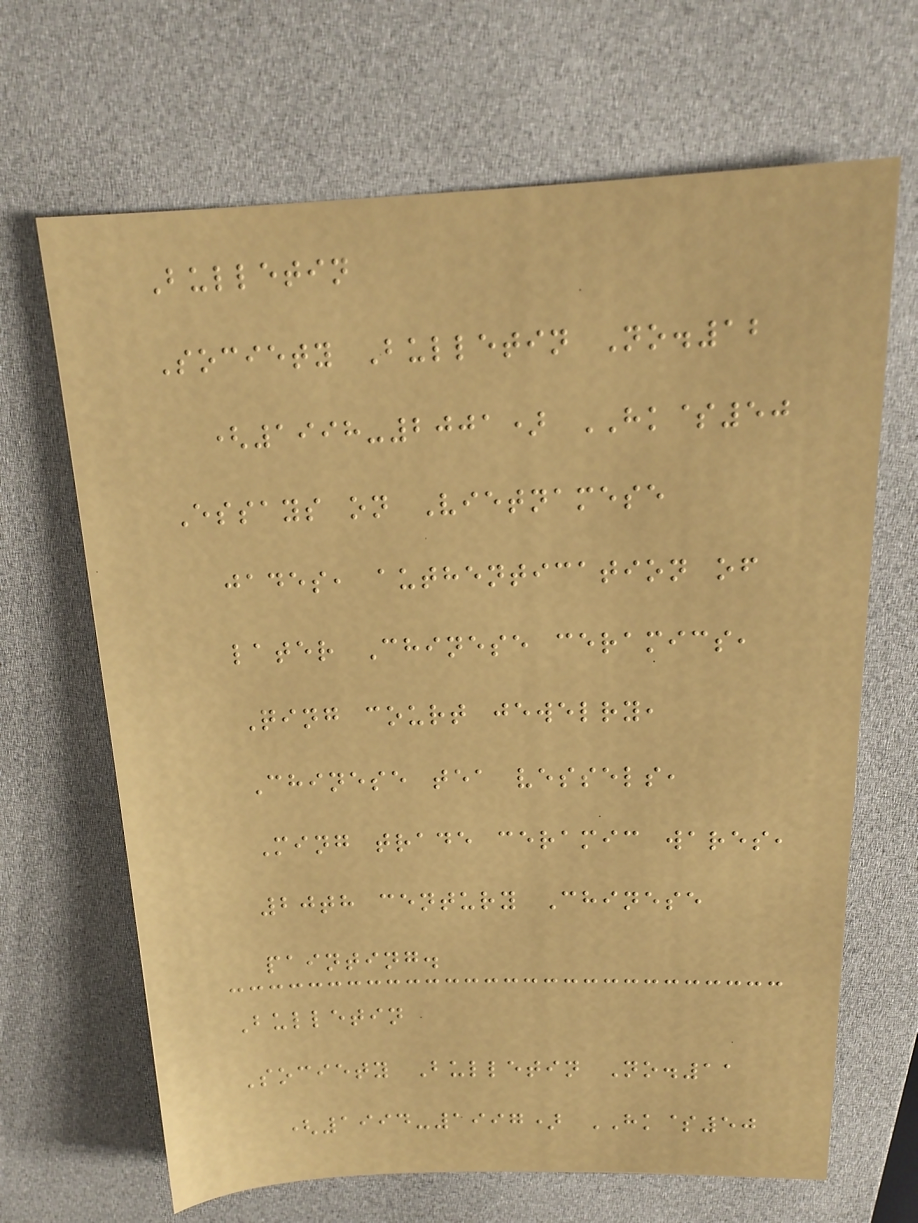Bulletin
Society Bulletin No.12
(1998-2001) HK$50
Essays on Vietnamese
jades, authentication of
later Chinese ceramics,
Qing court jewelry,
Chinese tea vessels,
Ming trade ceramic wares,
20th century Chinese
painting.
Bulletin
Society Bulletin No.11
(1994-1997) HK$50
